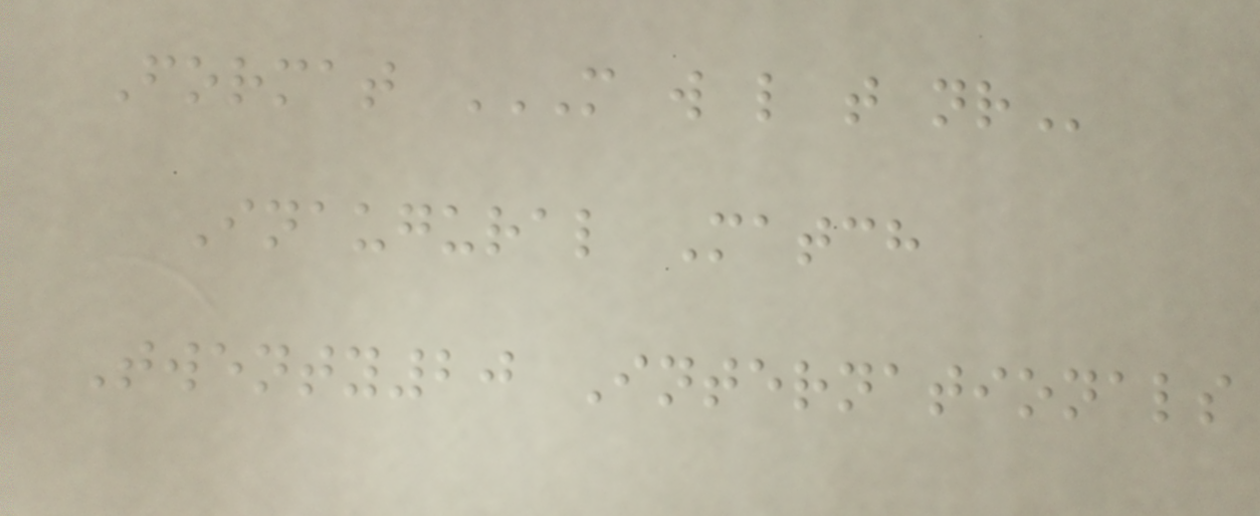Format M W L T NR
Inaugural Match
Twenty20 Internationals
